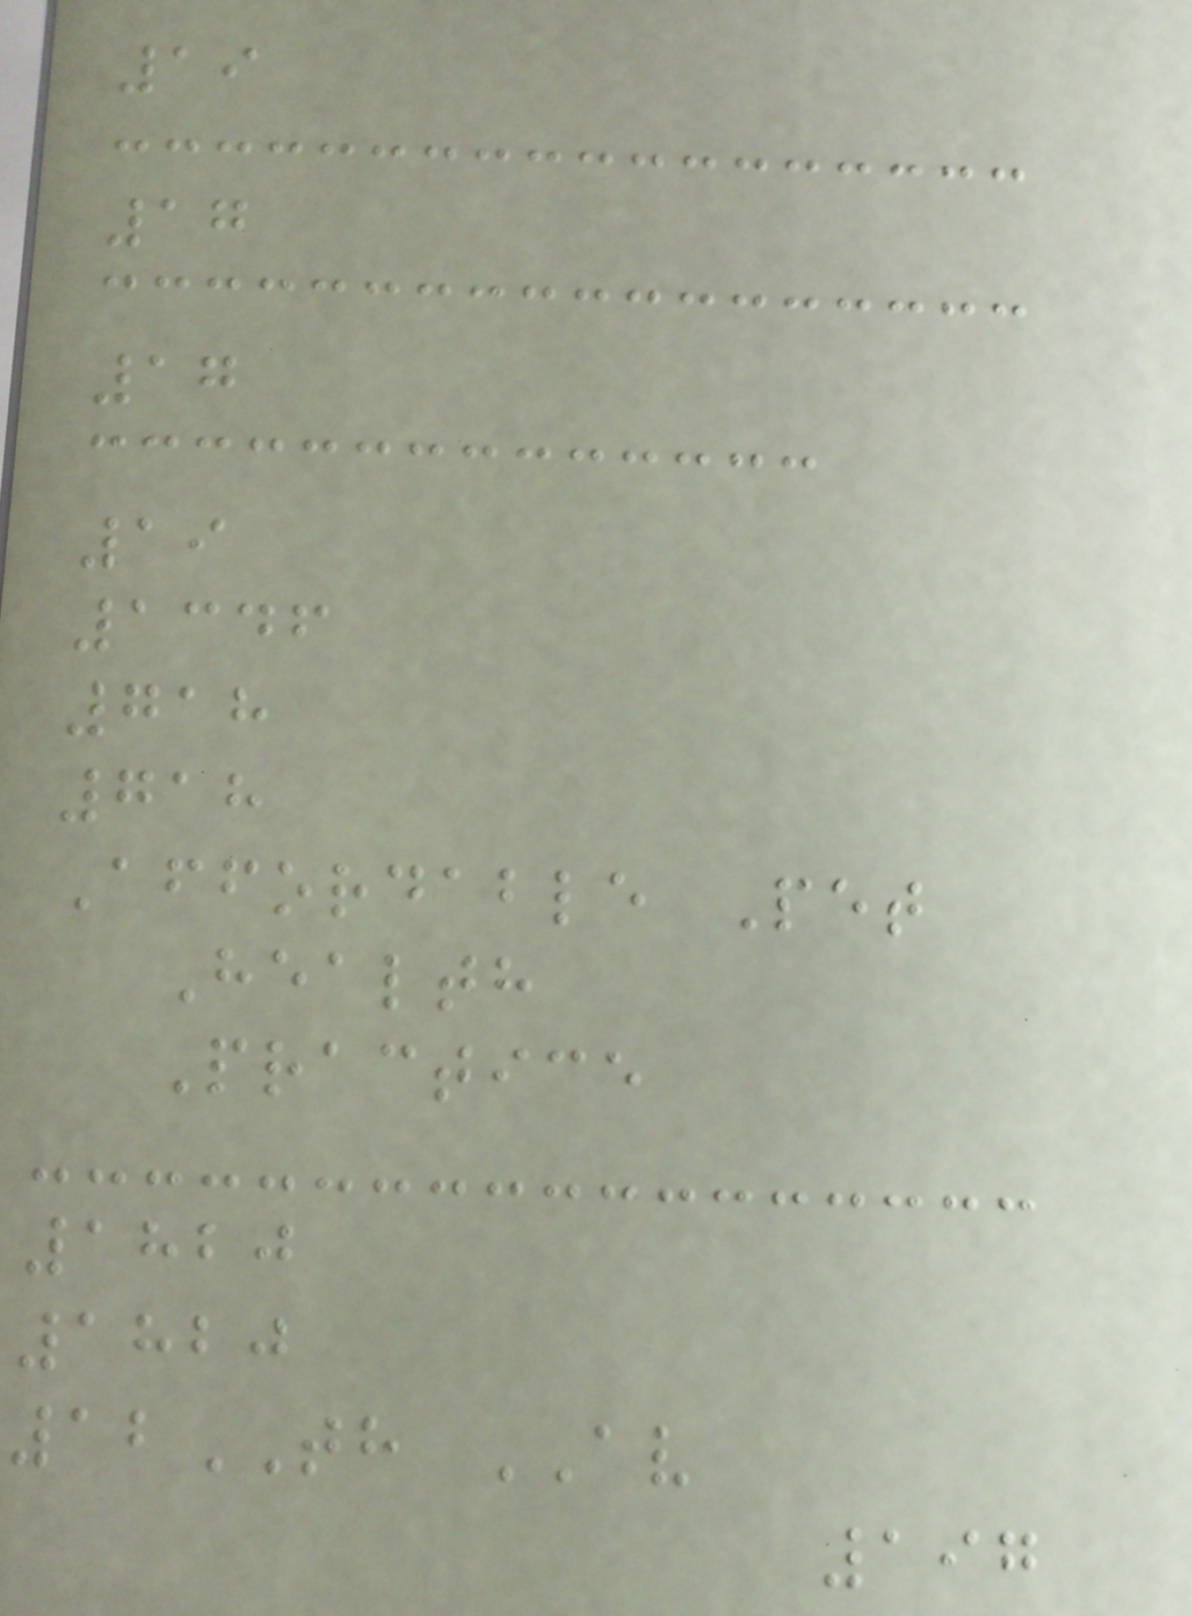19
17
17
19
1346
718
718
Affordable Pet
Health
Practice
1820
1820
12TH AV
197
